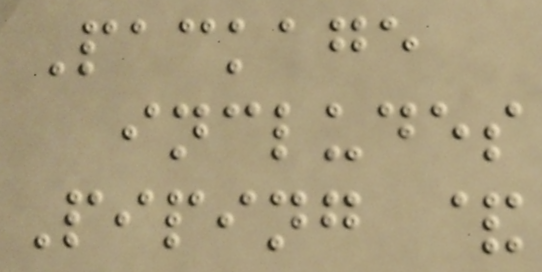Package
includes
Piping &
